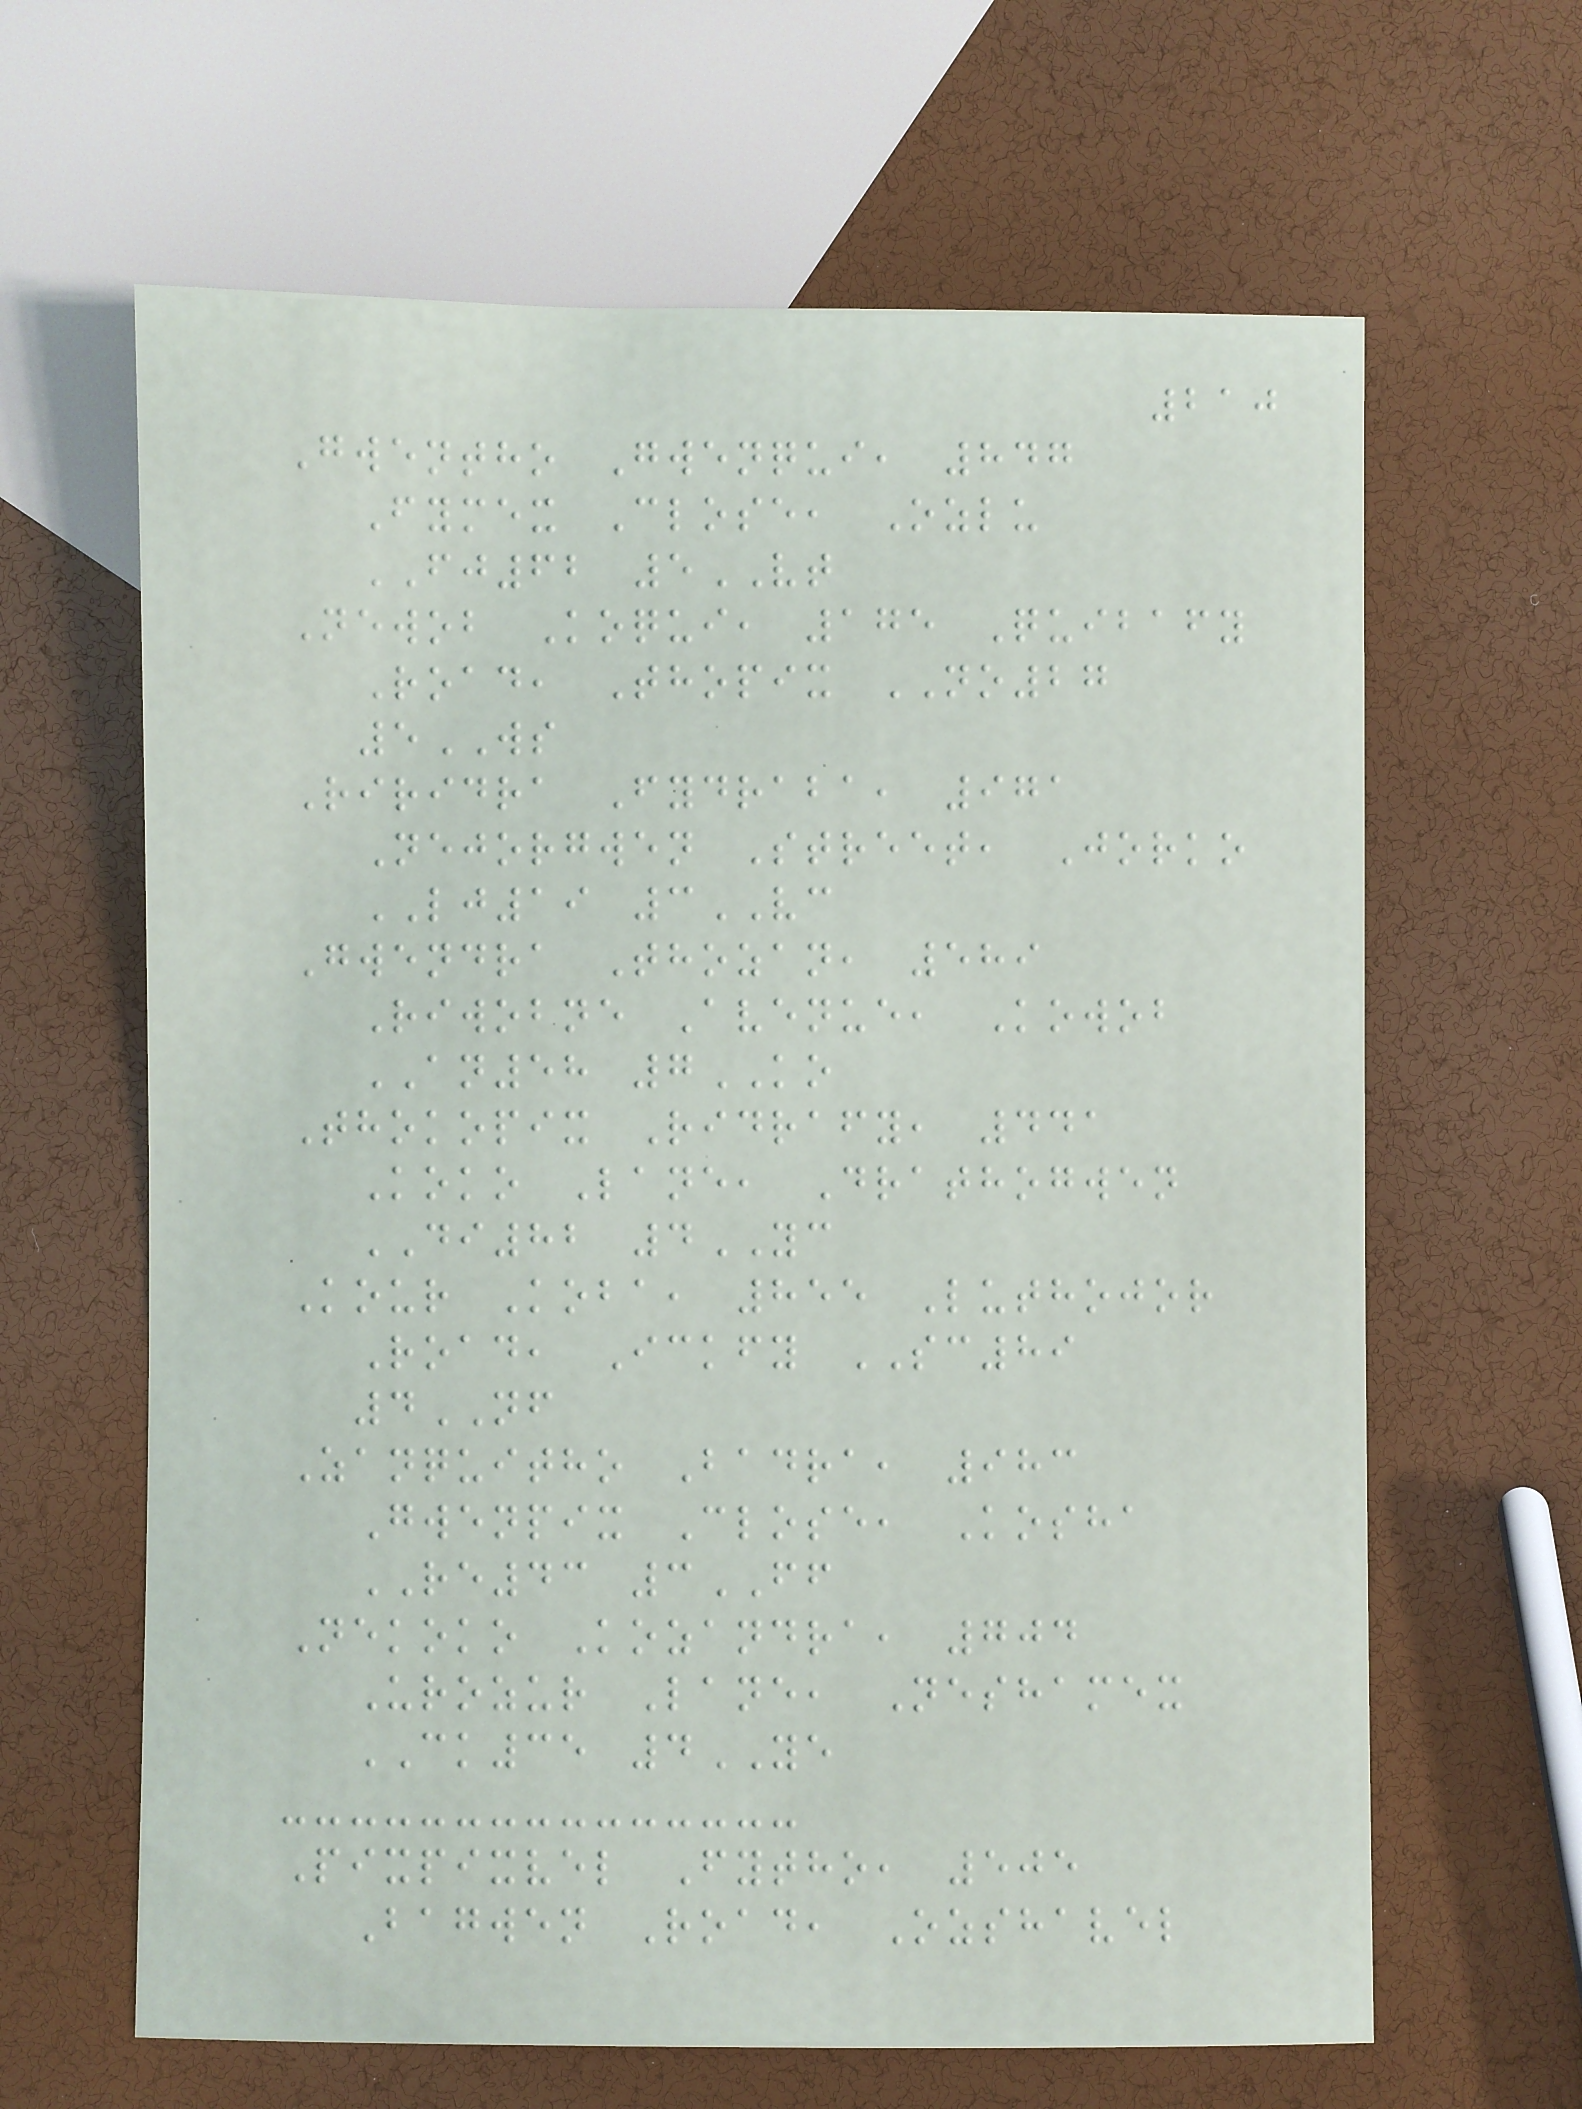210
Gwentho Gwenqui, 847
Fymex Close, Ozlu
FJ62 5VT
Newob Koqui, 175 Quibafy
Road, Thopix NO27
5WS
Riridra Fydraba, 971
Nejorgwen Street, Jorko
LJ19 3VC
Gwendra Thozan, 589
Riwobne Avenue, Kowob
AN58 7KO
Thokopix Ridrafy, 441
Koko Lane, Drathogwen
DI82 4YC
Kour Koba, 855 Luthojor
Road, Ickfy SC89
4NF
Zanquitho Badra, 983
Gwenpix Close, Kosha
RE43 3FF
Nekoko Kozandra, 704
Urozur Lane, Neshamex
CK35 4YE
Pixpixvel Fytho, 505
Bagwen Road, Ozshavel
